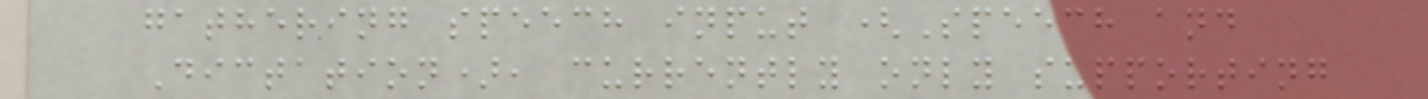gathering speech input (Speech and
Dictation), currently only supporting
